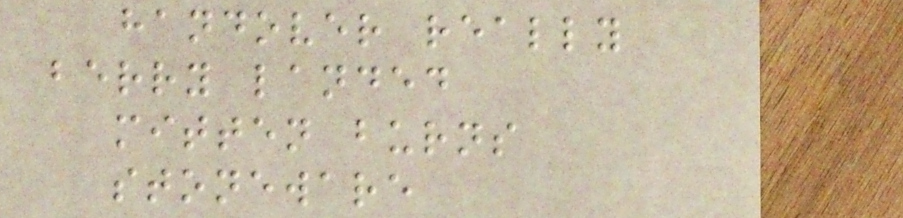handover really
berry landed
mitten burns
stoneware
